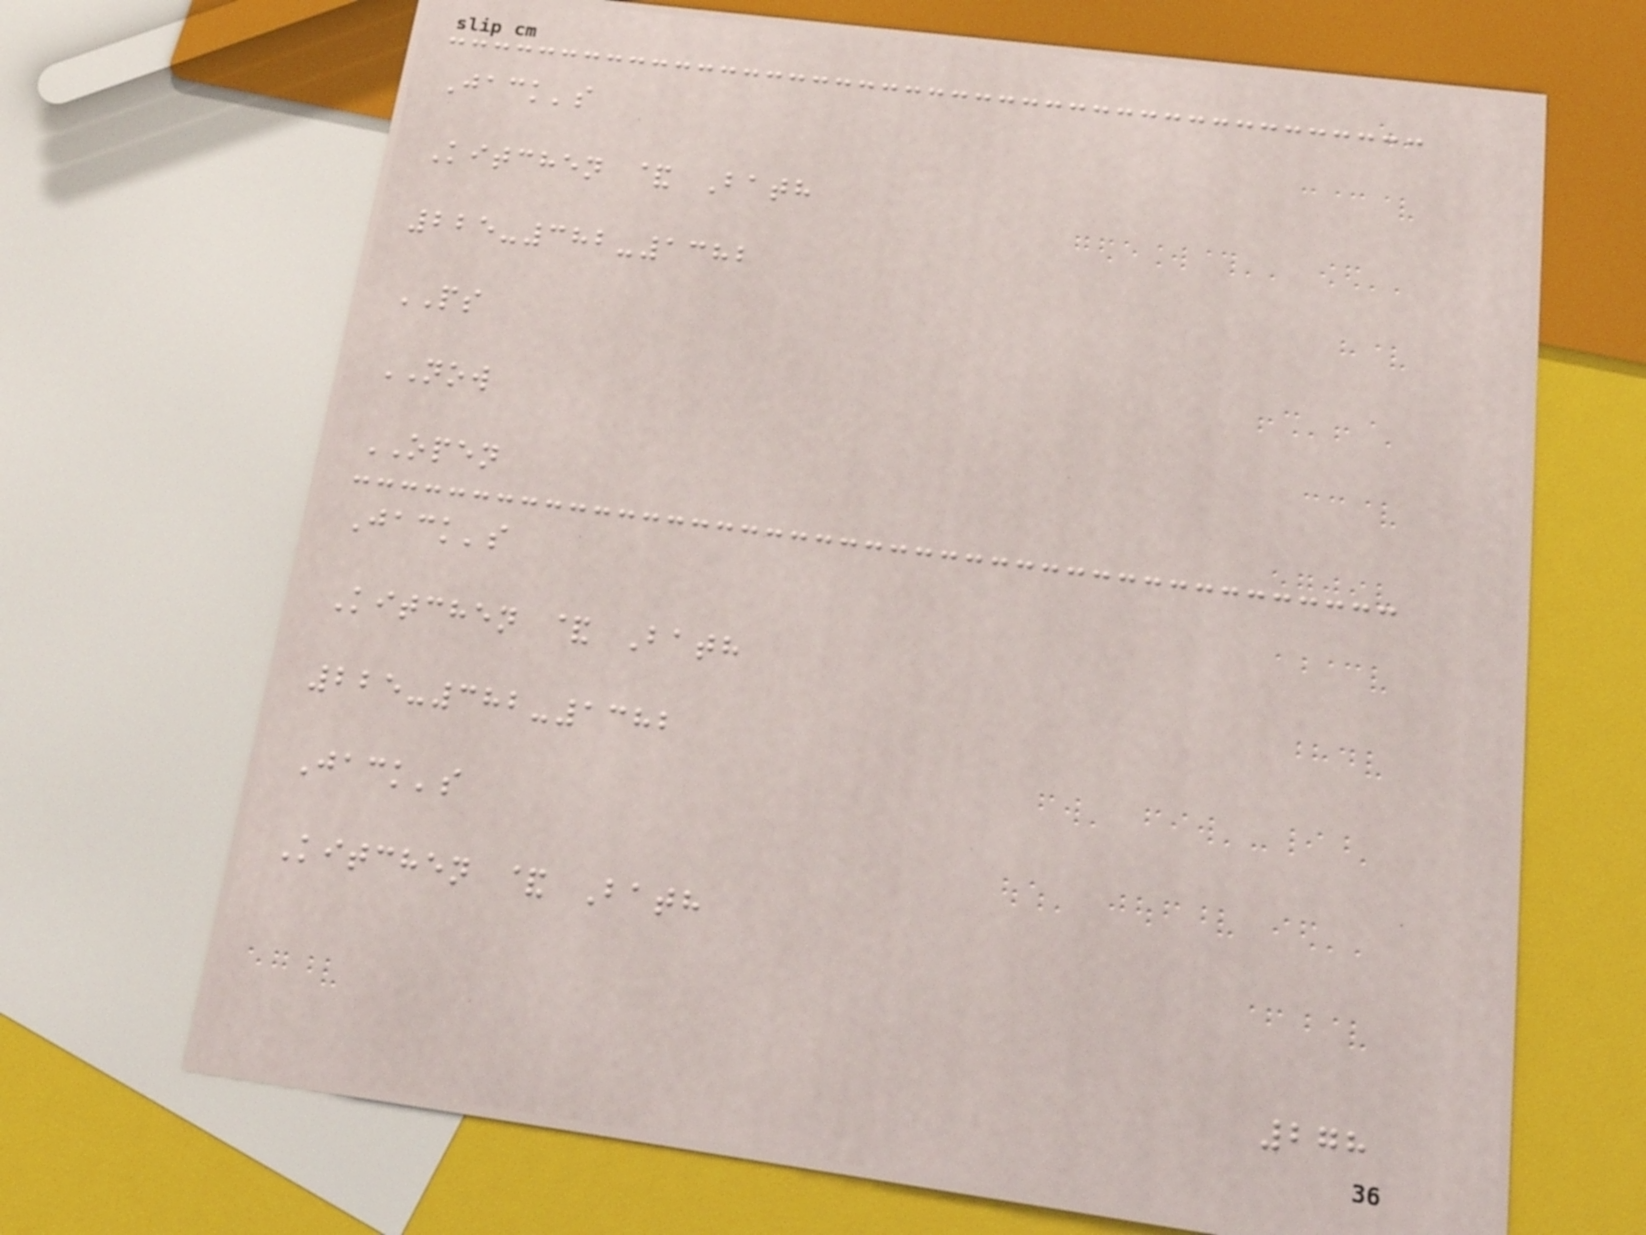Jack's
Kitchen & Bath
225-382-1382
PS
NOW
OPEN
Jack's
Kitchen & Bath
225-382-1382
Jack's
Kitchen & Bath
278
